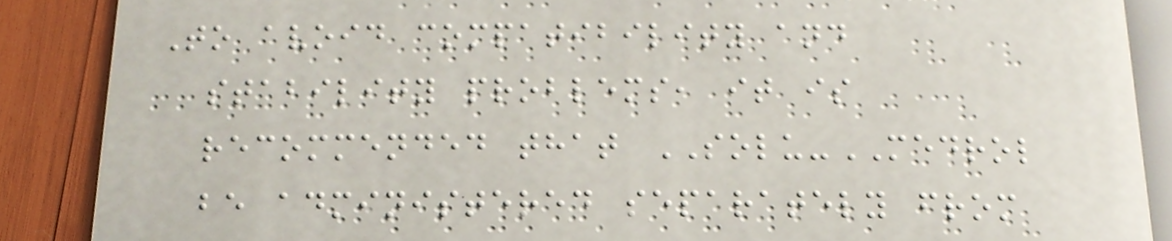To avoid compatibility and
stability problems, it is
recommended that SOLU-MEDROL
be administered separately from
